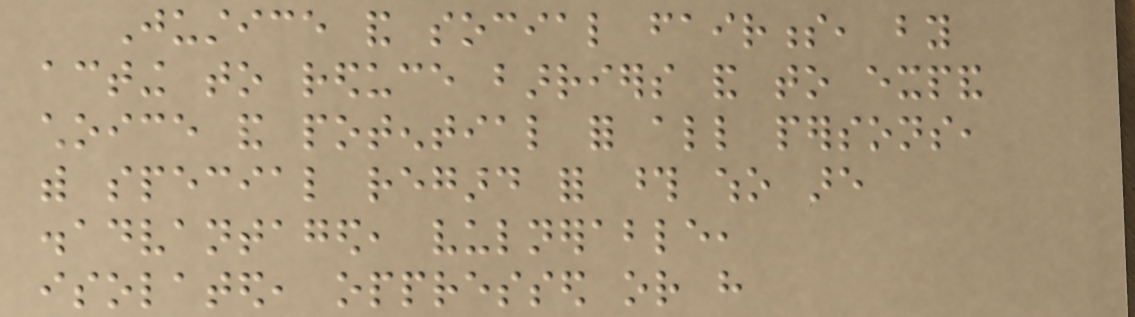Justice and social fairness, by
acting to reduce barriers and to expand
choice and potential for all persons,
with special regard for those who are
disadvantaged, vulnerable,
isolated, oppressed or have
